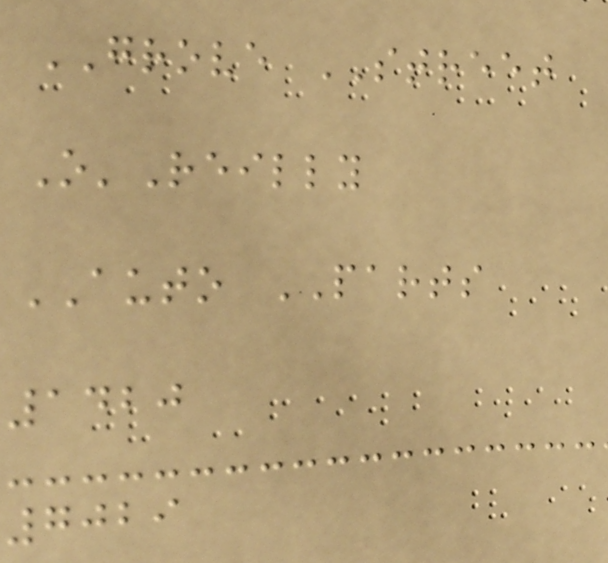GROVE STREET
O'Reilly
AUTO PARTS
1420
7029
